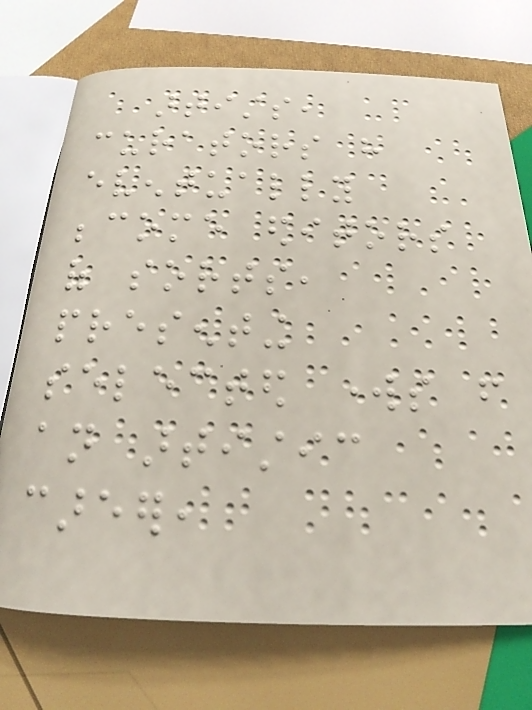artists,
curators have
eventually
become editors
of sorts,
presenting
selected works from
an artistic
career,
